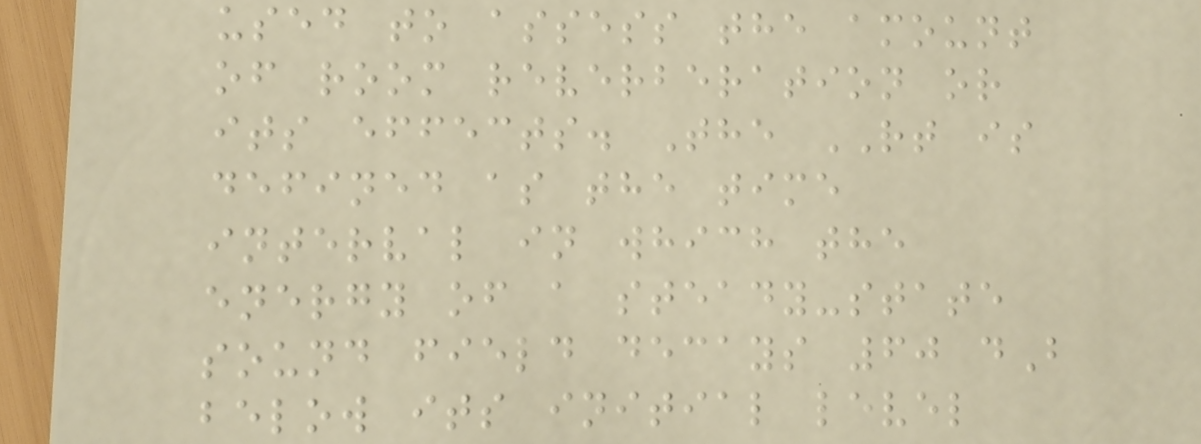used to assess the amount
of room reverberation or
its effects. The RT is
defined as the time
interval in which the
energy of a steady-state
sound field decays 60 dB
below its initial level
